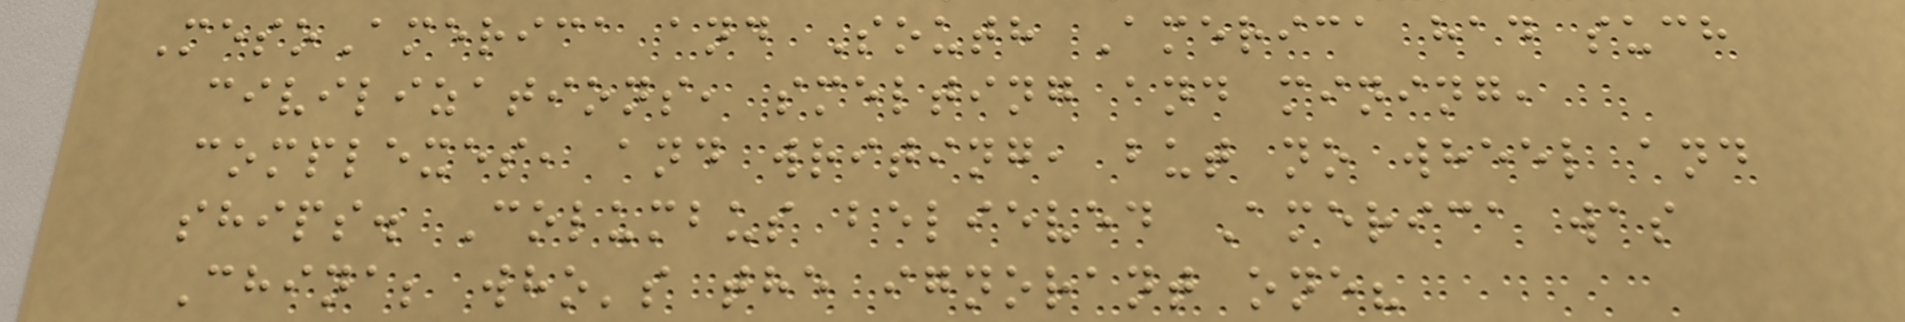MesoAmerica and South America had such
civilizations, smelting and mining,
complexes, and writing, but no wheel and
ships. Columbus believed America was
China; who's the ignorant one?
